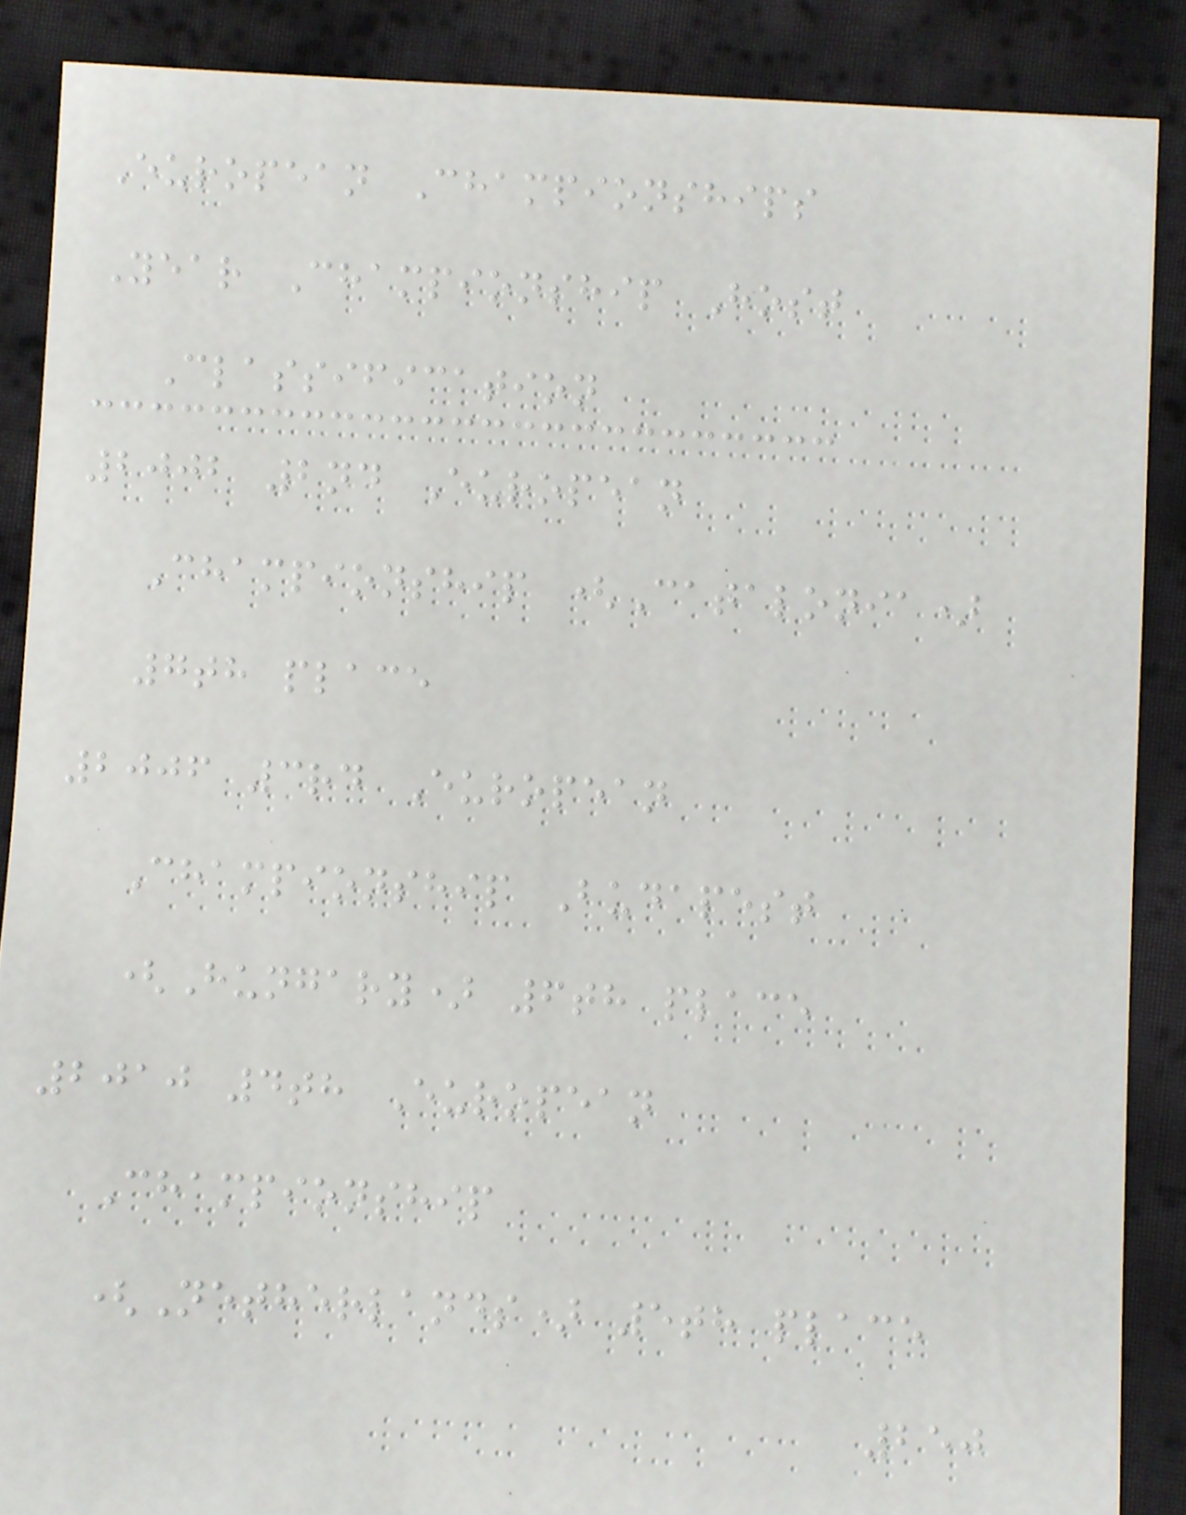European Championships
Year Championship Host
Classification
2002 2nd European
Championship (Catalonia)
7th place
2006 3rd European
Championship Budapest
(Hungary) 6th place
2010 4th European
Championship
(Netherlands) 5th place
250
